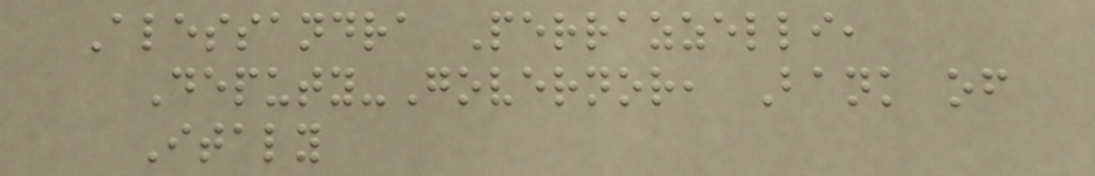Alessandra Perrazzelli,
Deputy-Governor, Bank of
Italy
